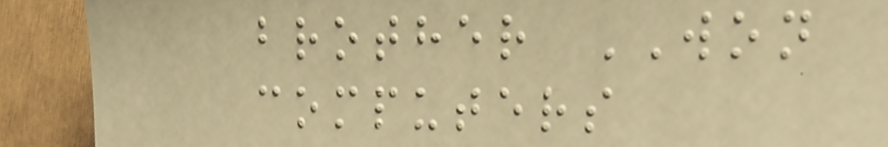brother WON
computers
